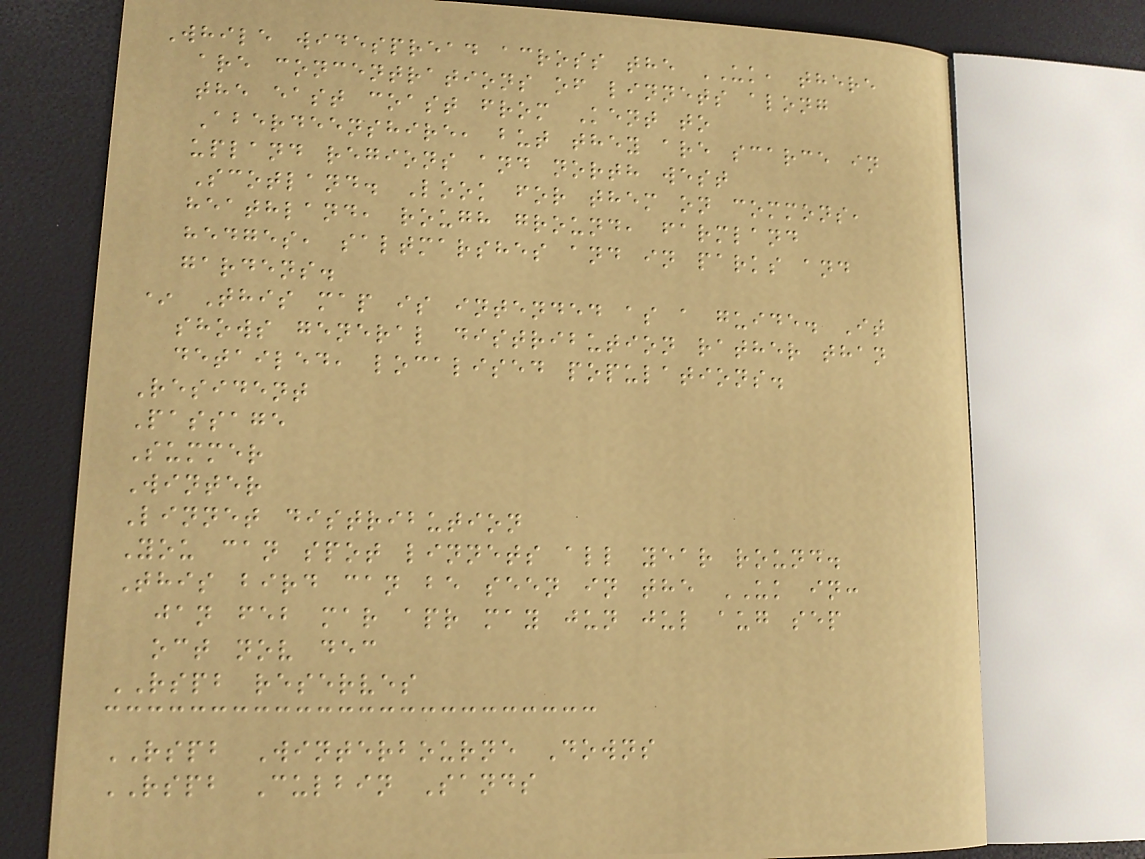While widespread across the UK, there
are concentrations of linnets along
the east coast from Kent to
Aberdeenshire, but they are scarce in
upland regions and north west
Scotland. Look for them on commons,
heathland, rough ground, farmland
hedges, saltmarshes and in parks and
gardens.
* This map is intended as a guide. It
shows general distribution rather than
detailed, localised populations.
Resident
Passage
Summer
Winter
Linnet distribution
You can spot linnets all year round.
This bird can be seen in the UK in:
jan feb mar apr may jun jul aug sep
oct nov dec
RSPB reserves
RSPB Winterbourne Downs
RSPB Culbin Sands
